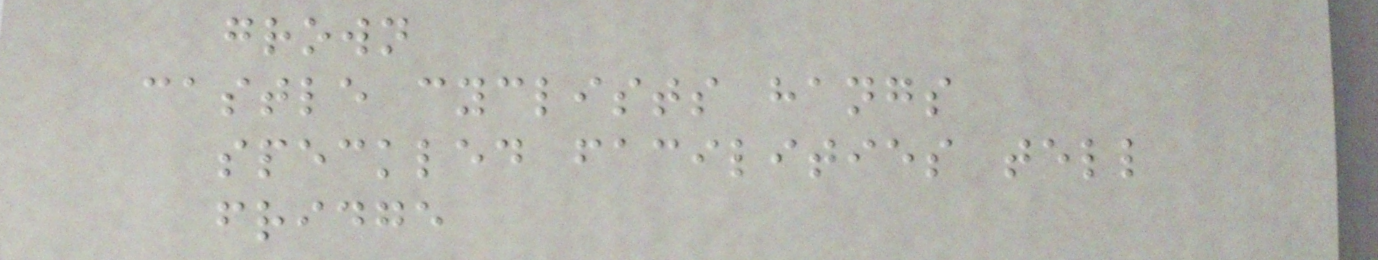grown
castle cyclists hangs
speckled facilities tell
fridge
